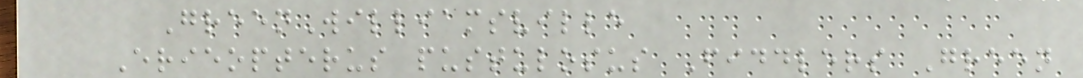GreenWilliamsville
Erieopterus pustulosus Fiddlers Green
